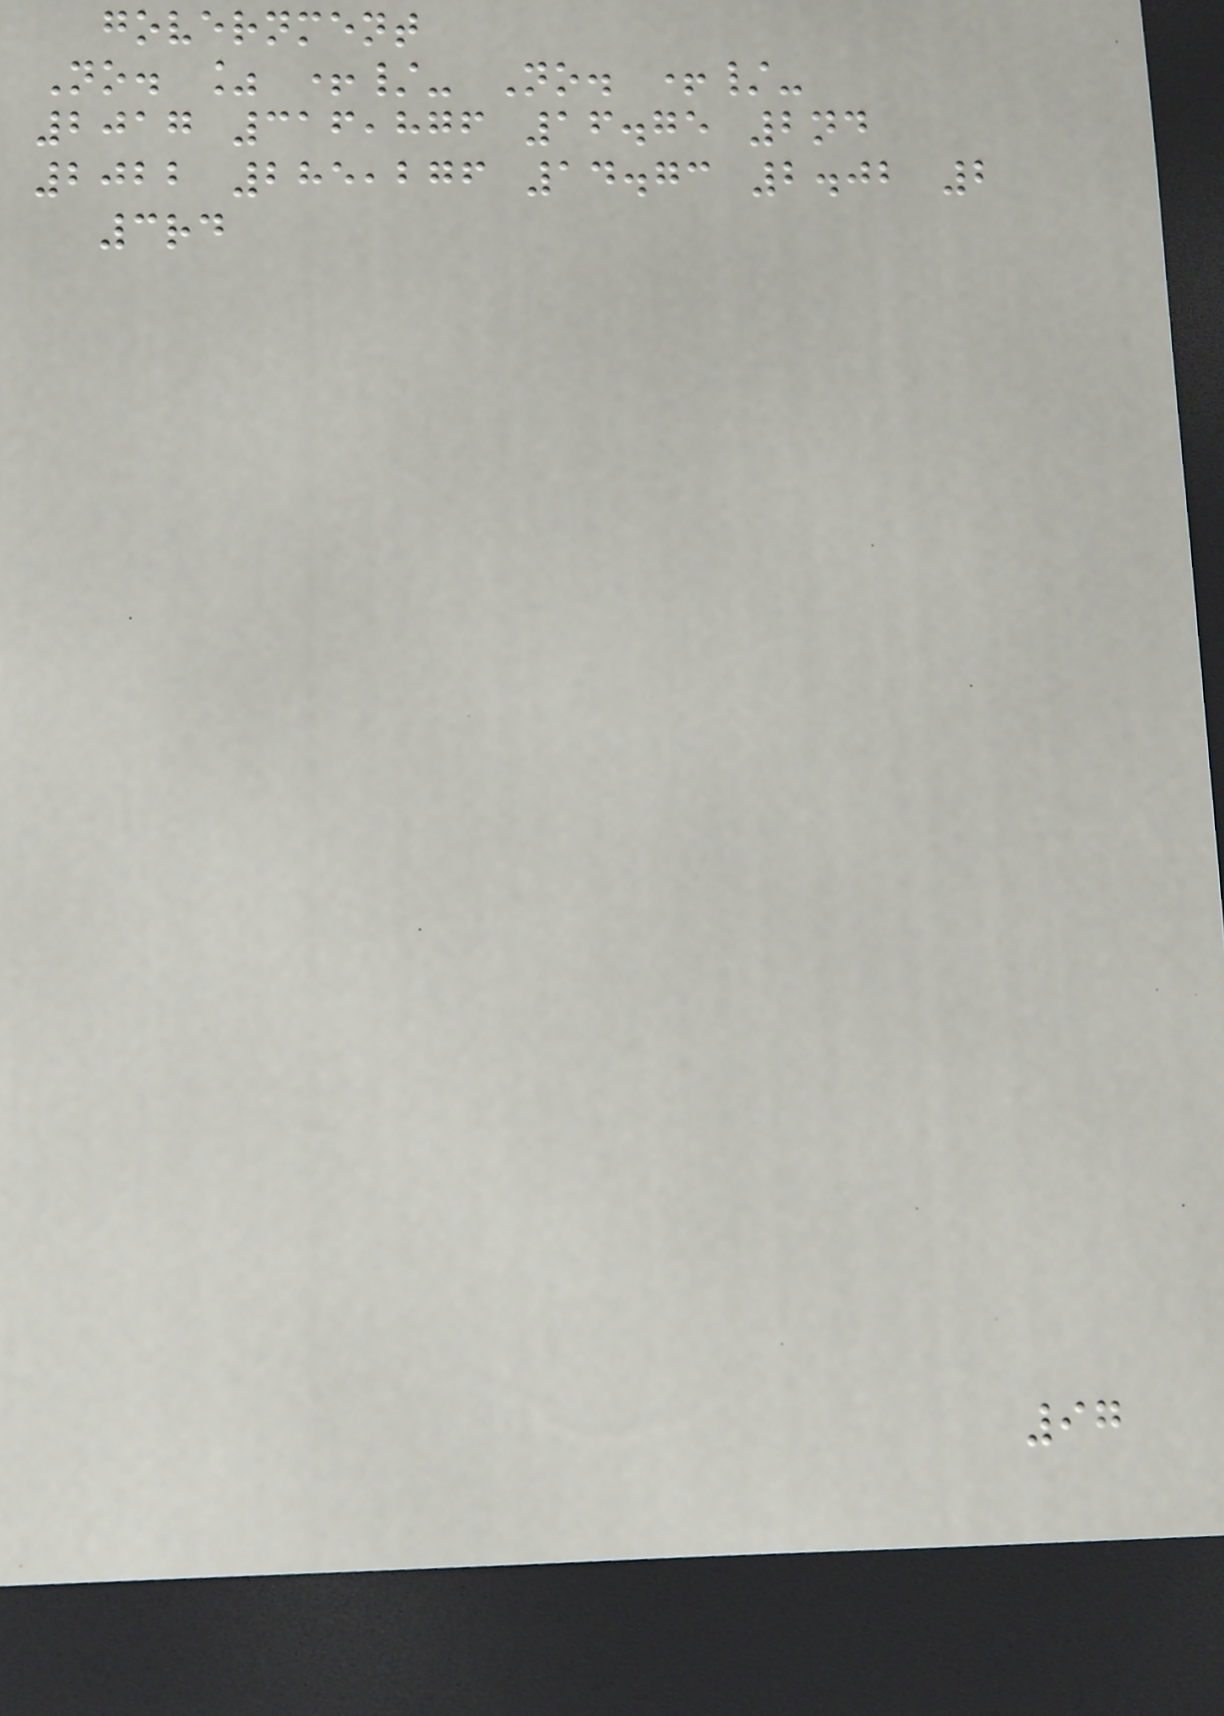government
No. % +/- No. +/-
2017 316,876 16.75 2nd
2022 285,276 14.73 2.02 2
3rd
97
